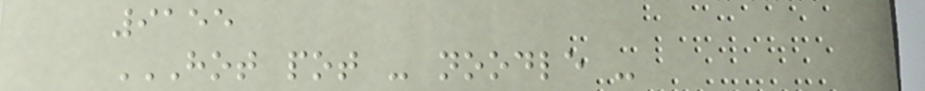9155
HOT POT - NOODLE -
